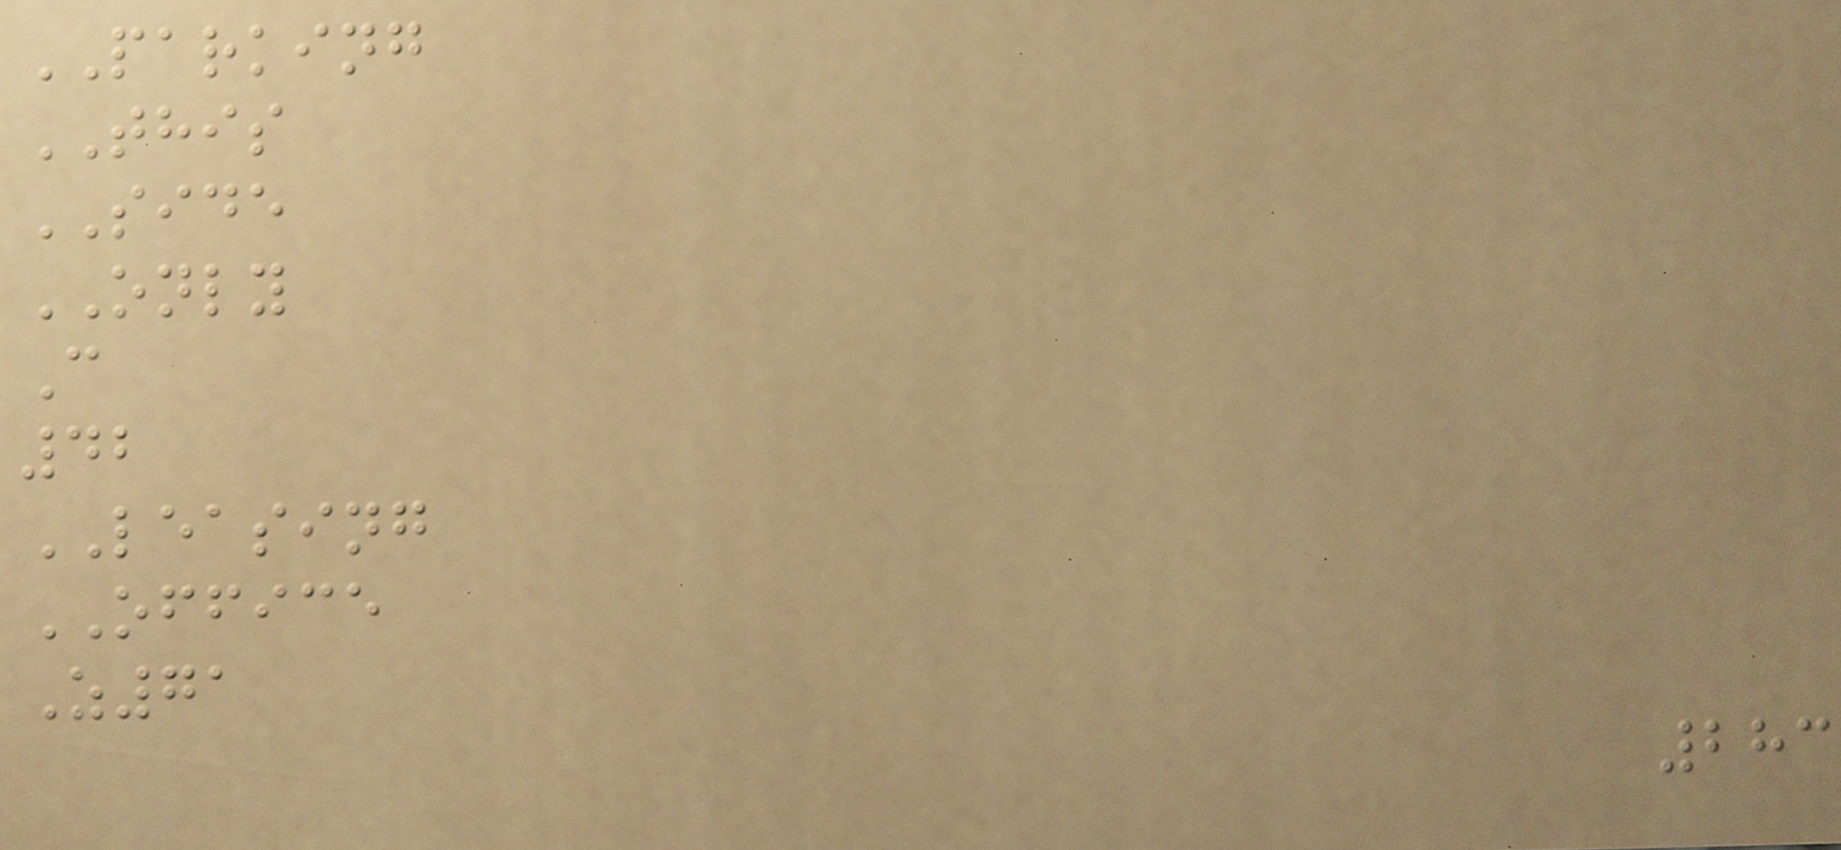PARKING
THIS
SIDE
ONLY
C
42
LEASING
OFFICE
Z71
283
